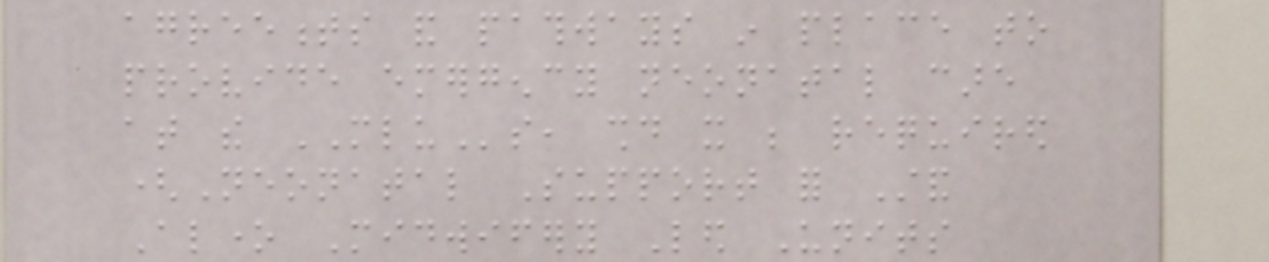agreements and pathways in place to
provide emergency neonatal care
at the MLUs, should it be required
(Neonatal Support for Stand
Alone Midwifery Led Units
